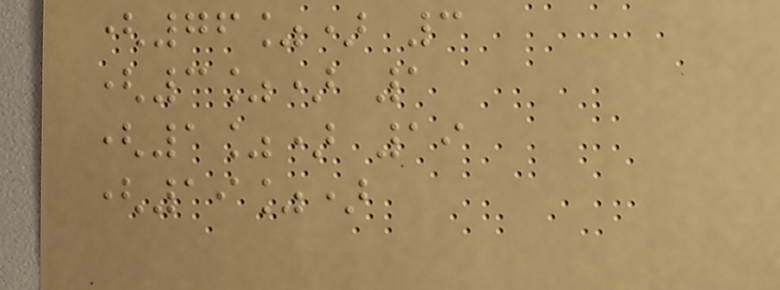(76%) 3
(3%) 1
(1%) 19
(19%)
